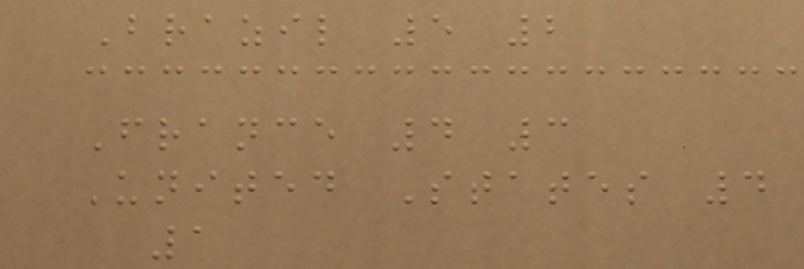Brazil 5 2
France 4 3
United States 4
1
